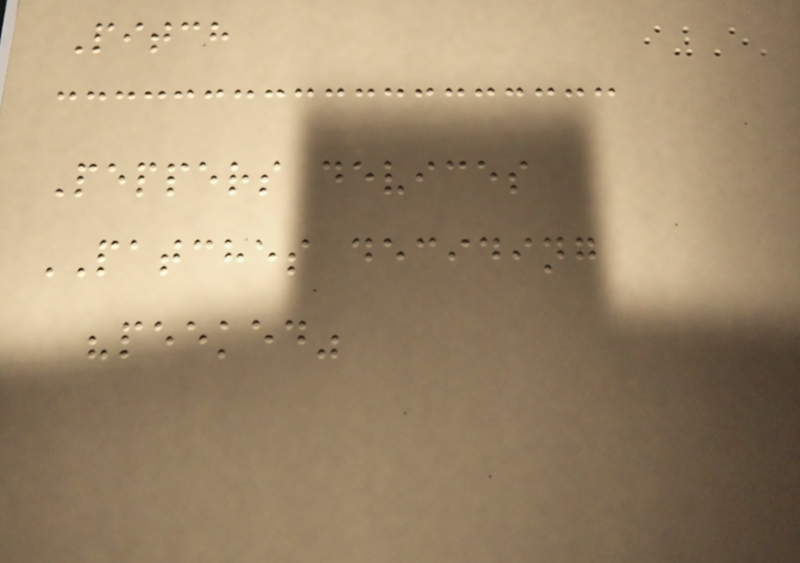Pitch
Peppers devices
PATCHES deciding
"peeked"
